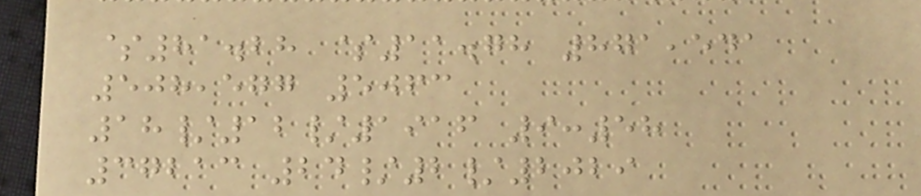$81.28 $11.78 871,541
508,577 5063
18/12/1916 9:58
37213 24/2/2029
